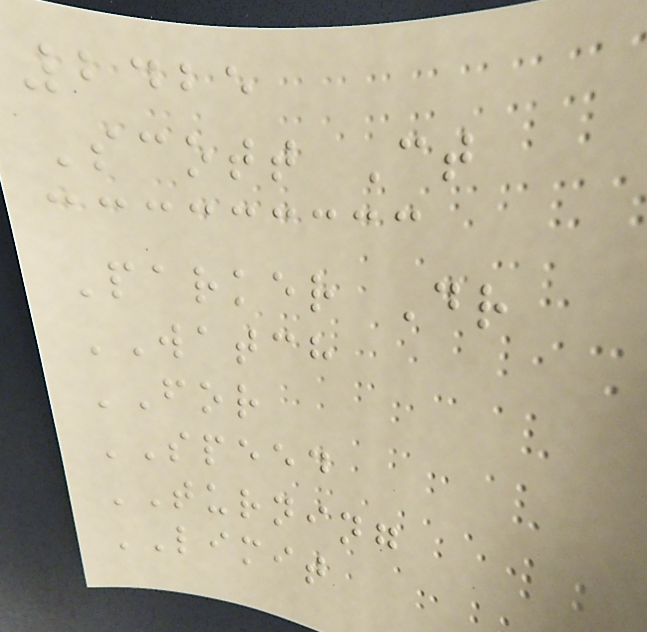2425
Scott Ct
Parker Dr
WATCH
FOR
SPEED
TURNING
LIMIT
